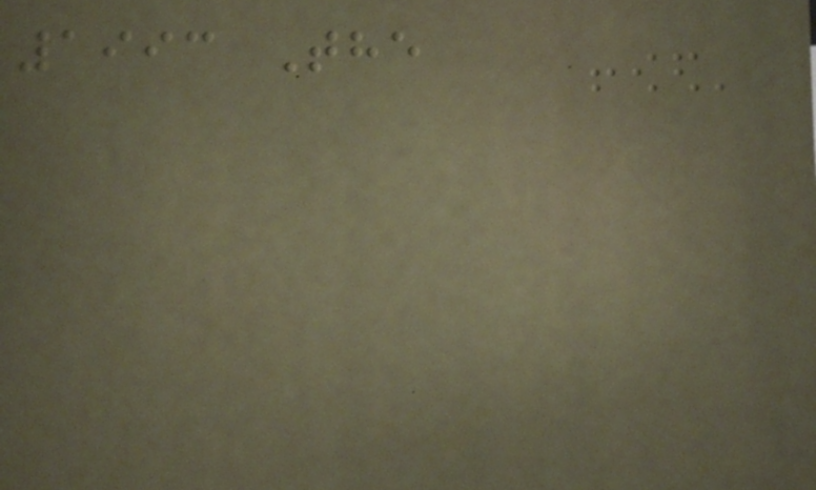1993 The
